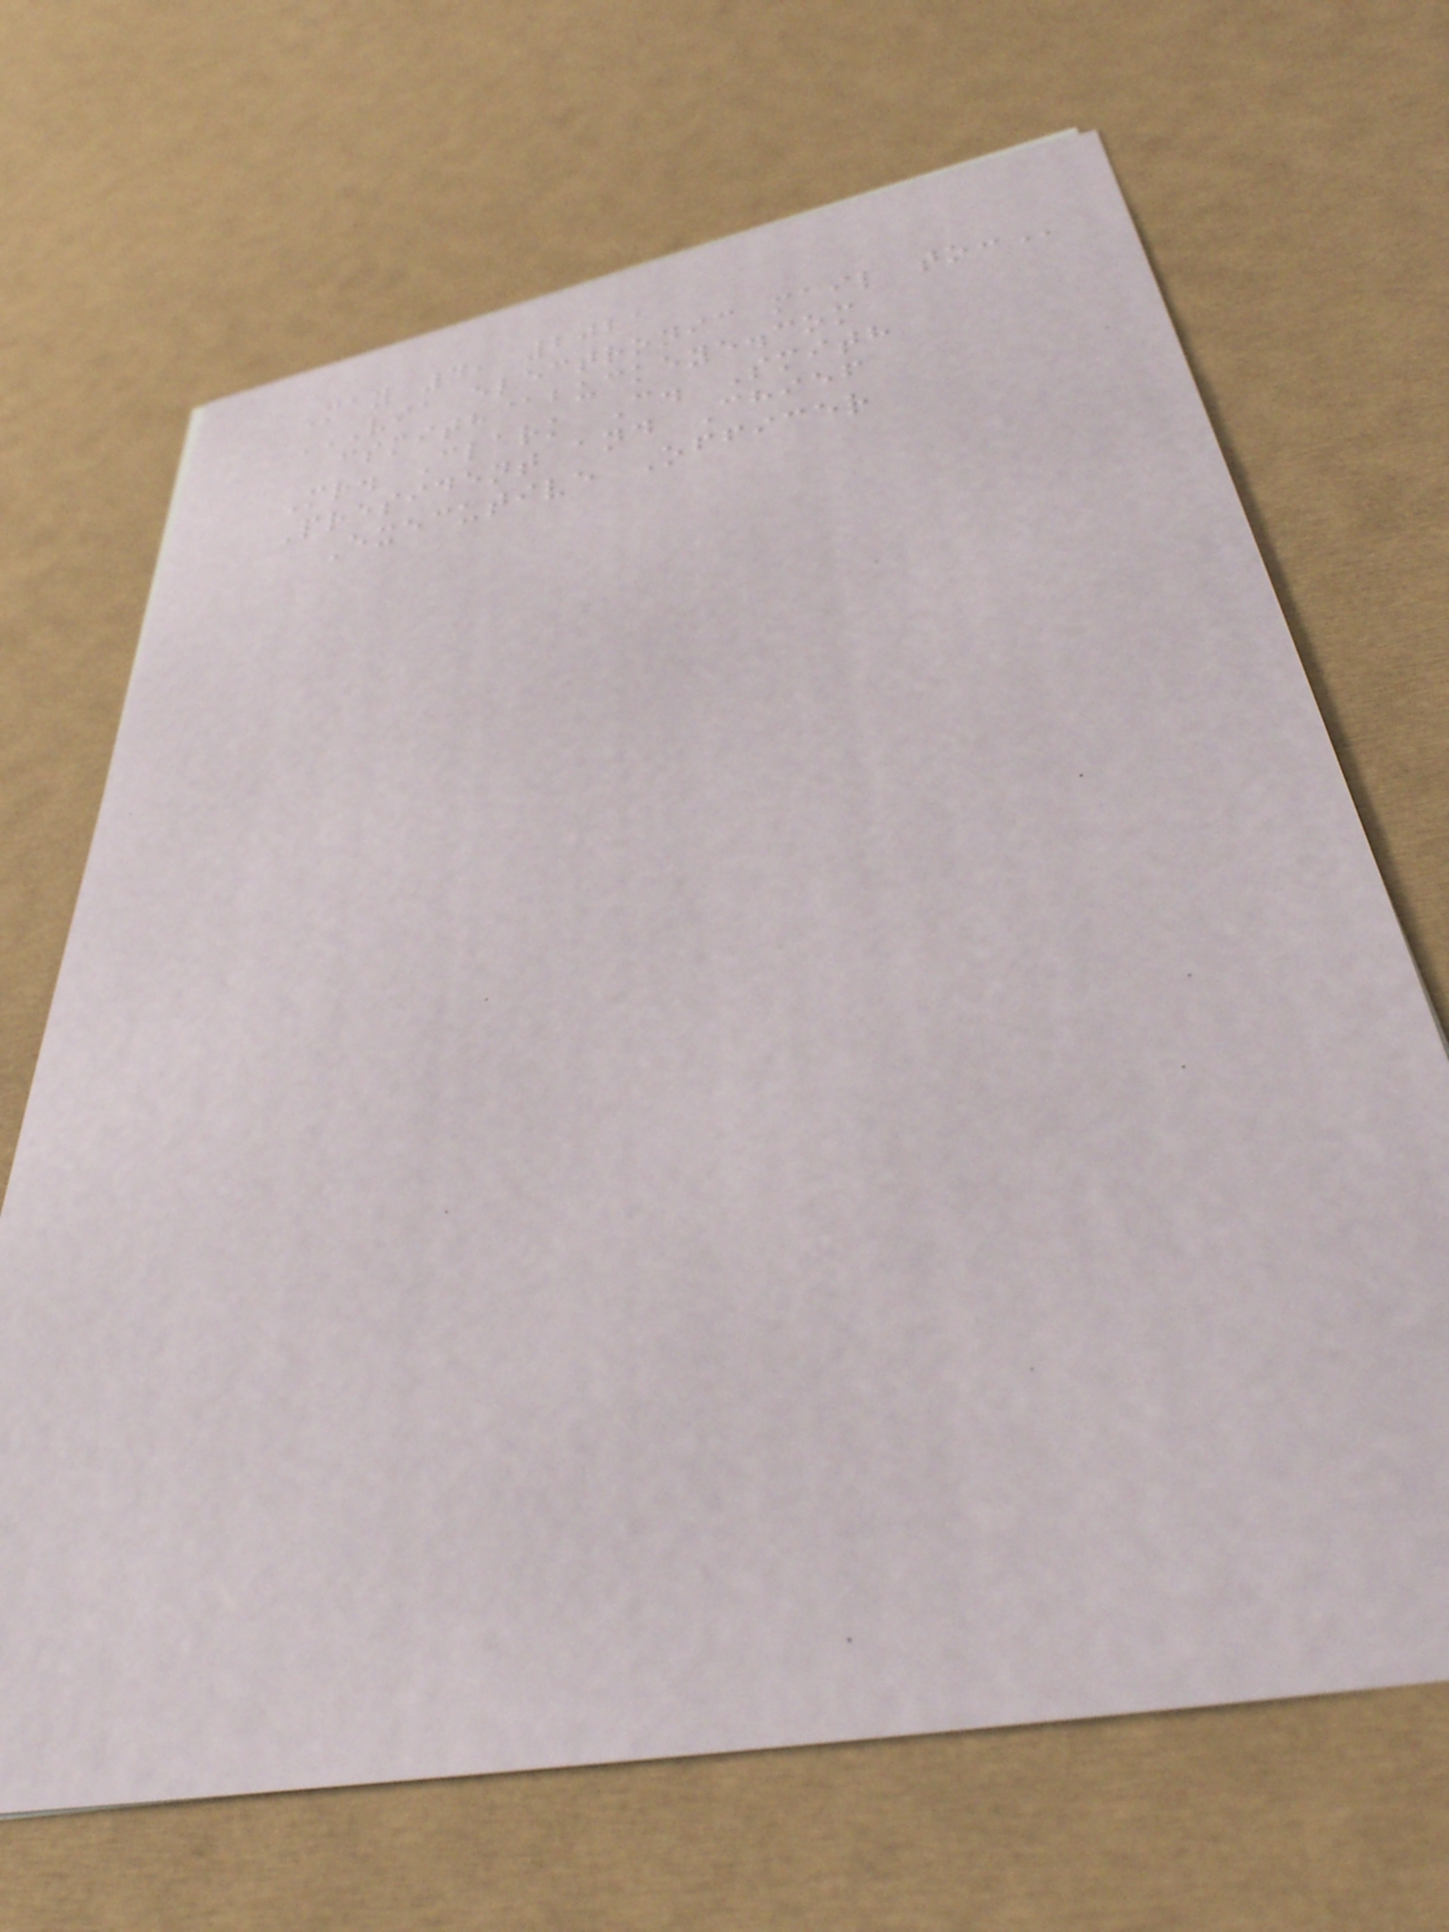May 4, 2021
VIA ELECTRONIC MAIL TO:
csmith@buckeye.com
Mr. Clark C. Smith
President and Chief
Executive Officer
